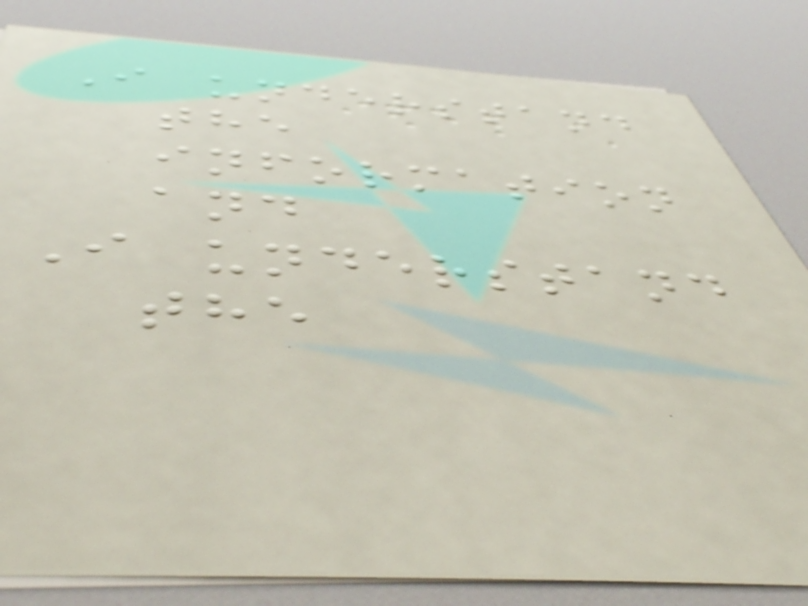I understand
the
information
and
I understand
the
